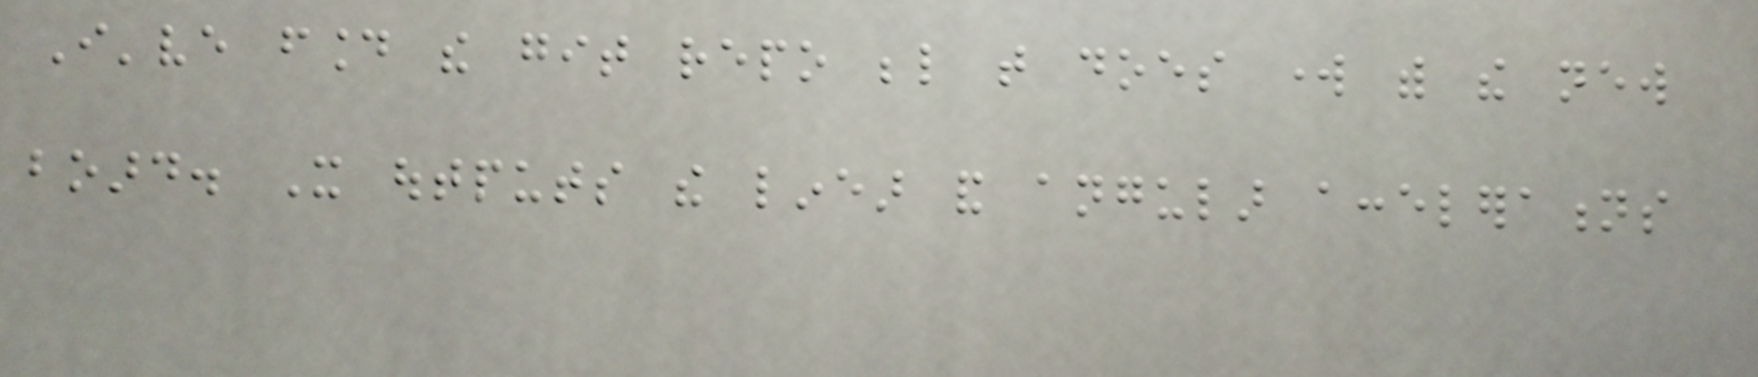I've found the git repo below that does work with the new
board. It outputs the linear and angular accelerations
